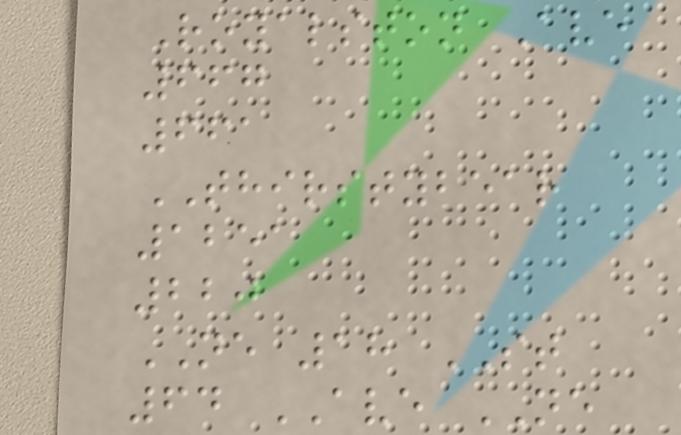Royalston Ave
667
661
THIRSTYBEAR
1251
220
NE 18 ST
64 AVE NE
